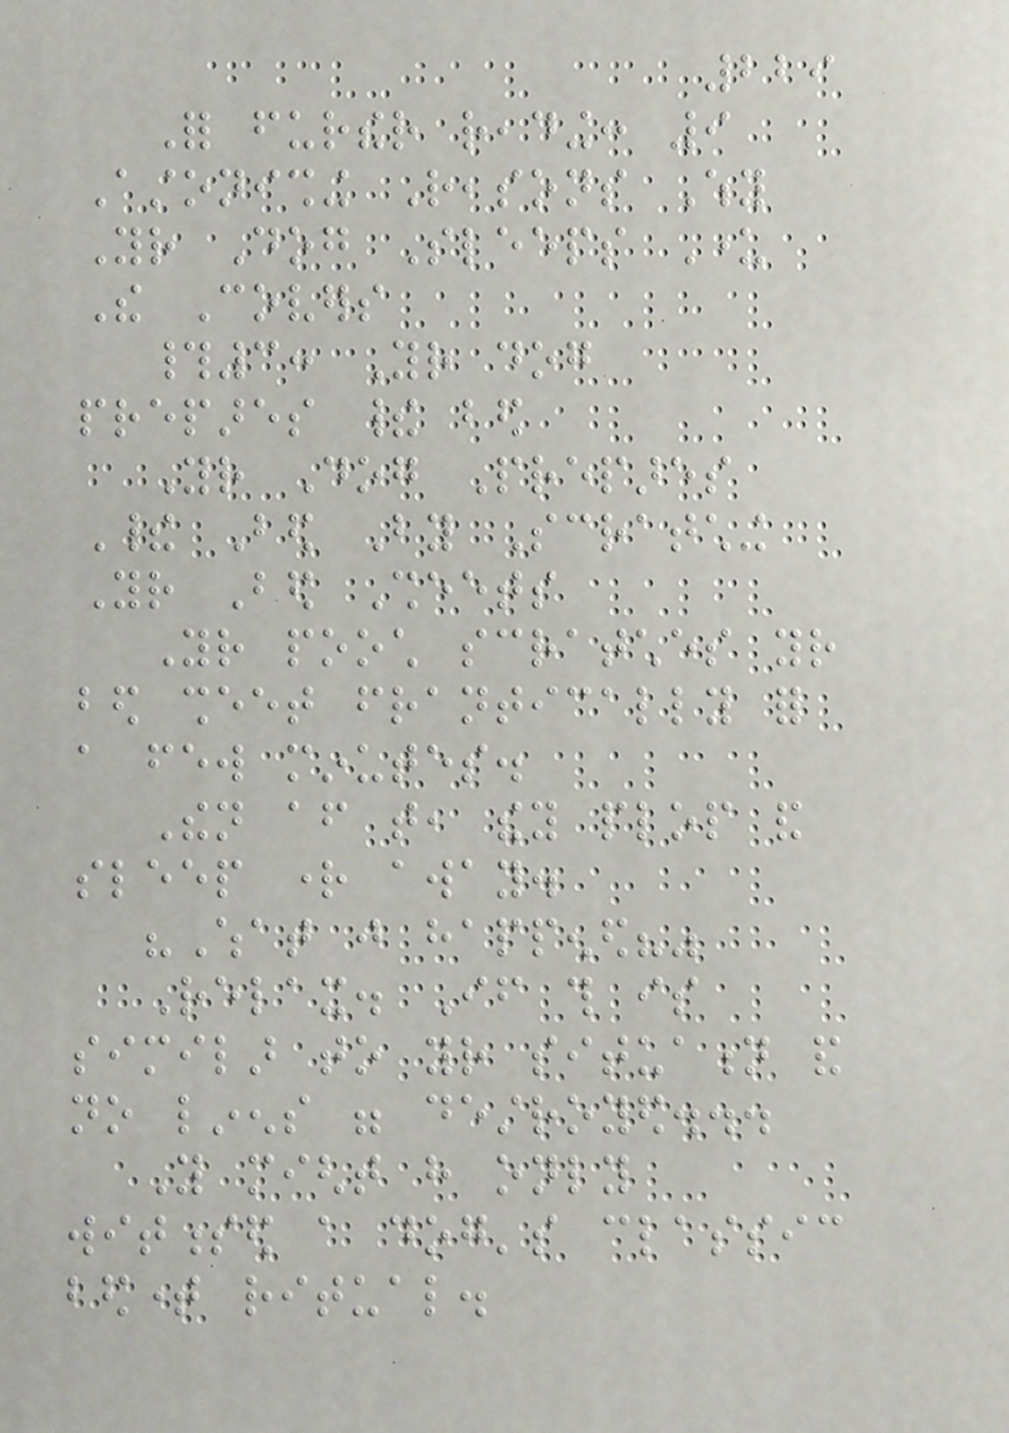229
For further reading: 9
Astonishing Reasons Why
Your Dog Sleeps Under
The Covers
#3: Your dog
prepares their bed
Your Dog Prepares
Their Bed By Scratching
Your Bed Sheets
Your pooch scratches your
bed sheet frantically for
a few minutes.
Then after that, they plop and
sleep right away.
"What just happened?"
Relax. If this is
similar to your situation and
no linens were destroyed...
You might have only
witnessed a dog's classic
bedtime ritual.
